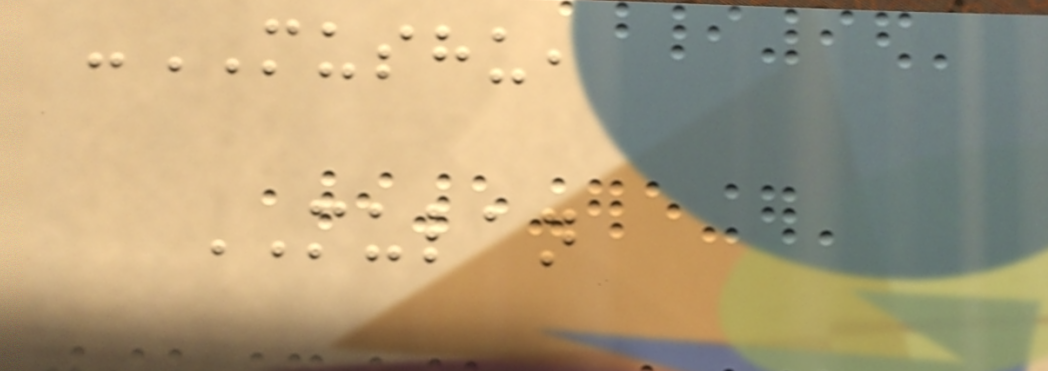-MUSHU,
MULAN
